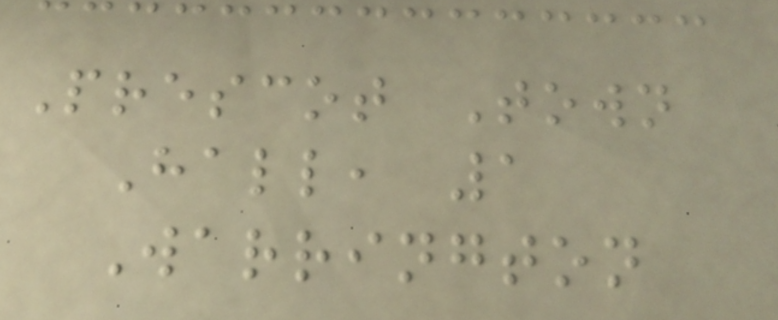Prescot Town
Hall, 1
Warrington
